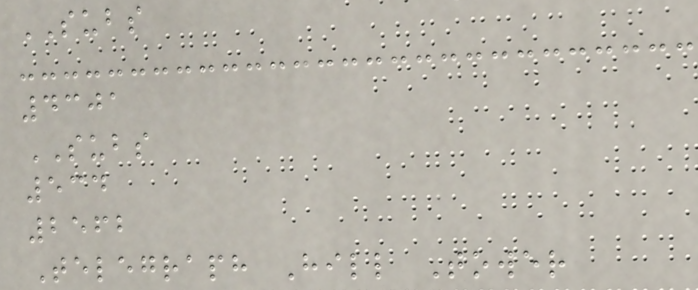SUBS
4301
SUBS
534
2562
Telegraph Hill Tower
